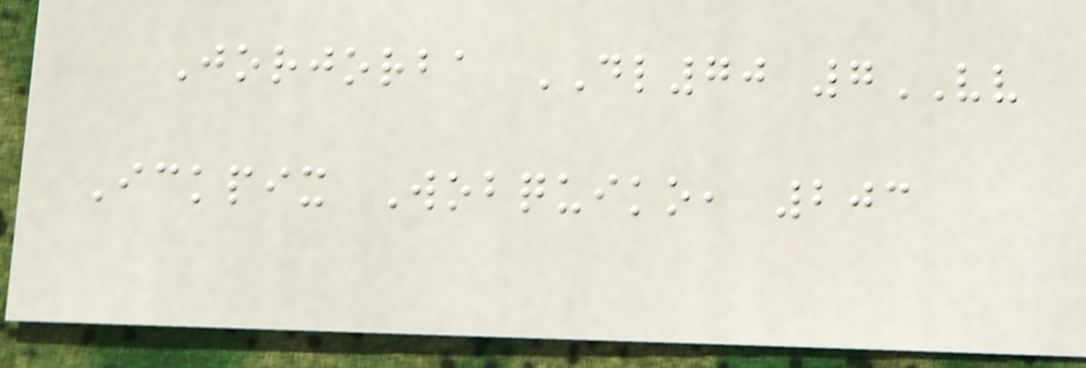Jorjorba DL70 7VV
Ickpix Wobquiko, 203
